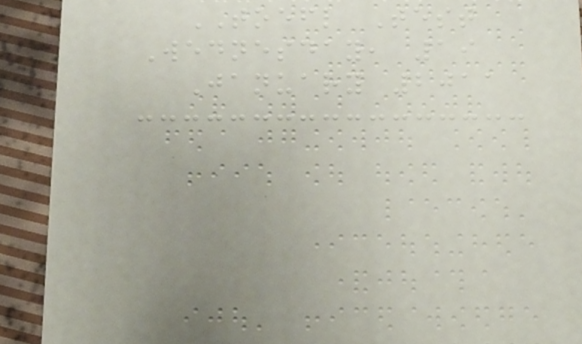TOEFL Test
Wednesday, 19
January 2011
